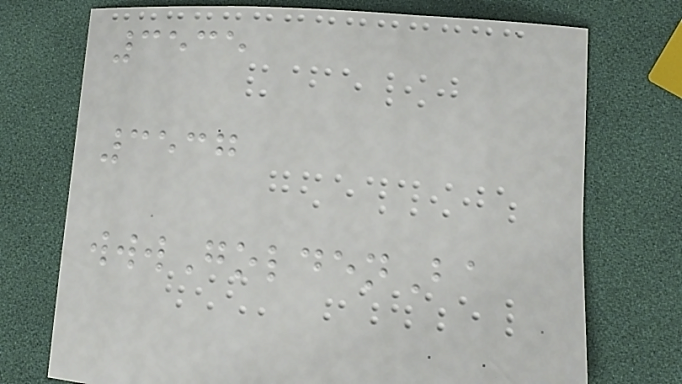3535
3537
wwwGoldenBa
